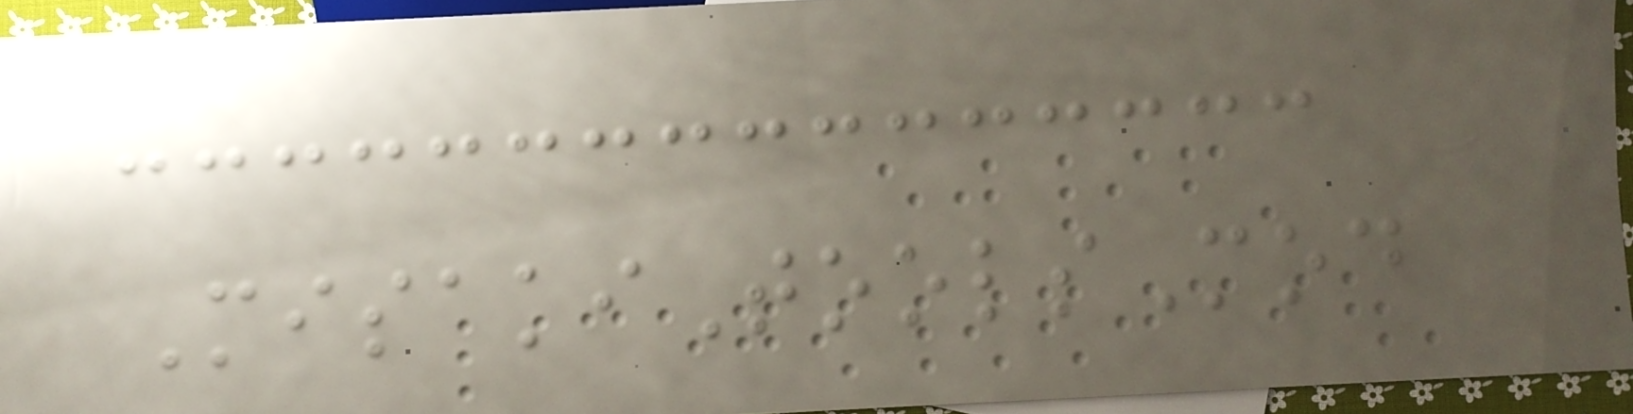MisakiToolsMod
